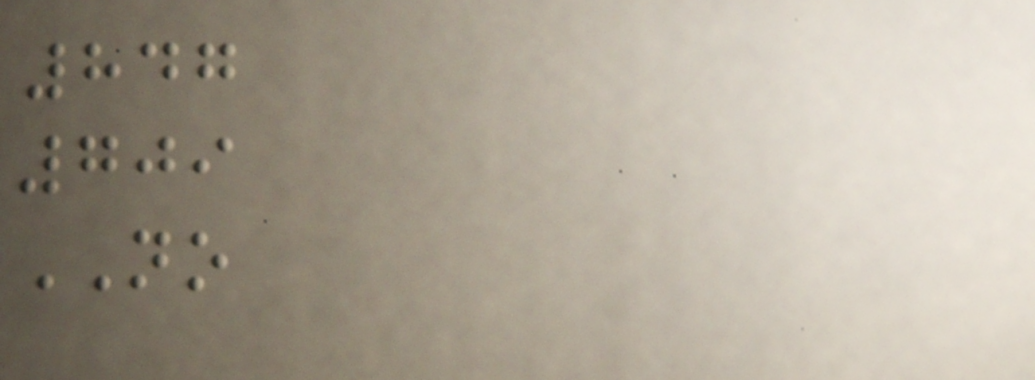847
709
NO
